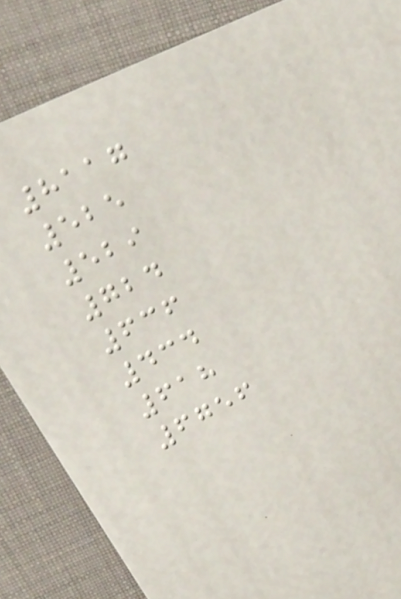8117
525
529
724
636
434
618
6756
